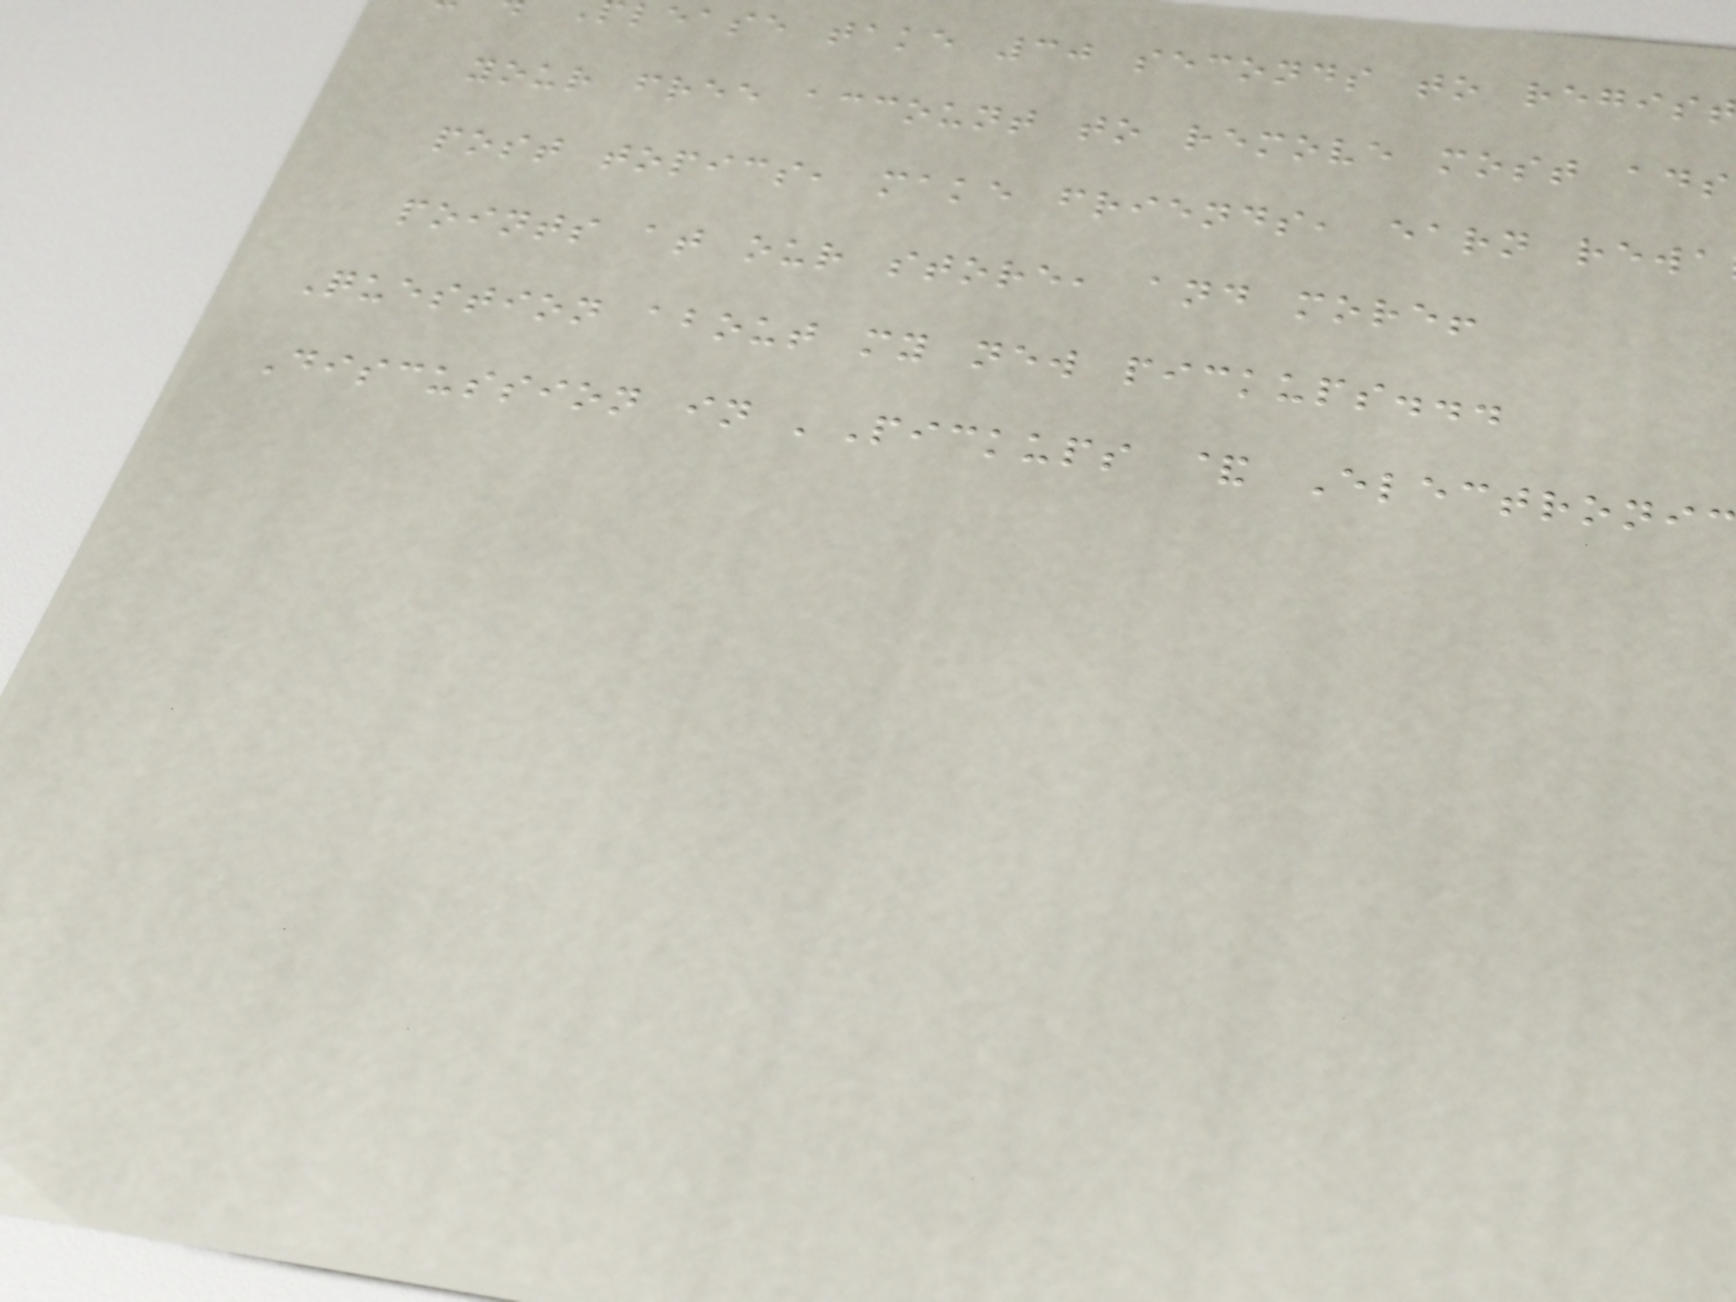lease take 30 seconds to regis
your free account to remove most ads
post topics, make friends, earn rewa
points at our store, and more!
Question about my new pickups...
Discussion in 'Pickups & Electroni
